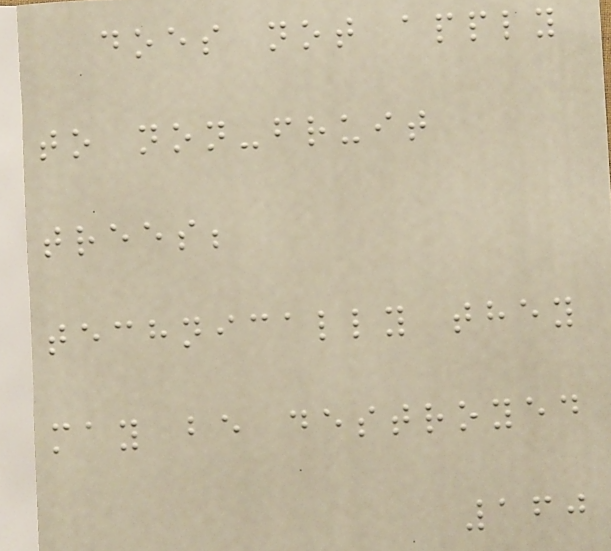does not apply
to non-fruit
trees;
technically they
may be destroyed
160
